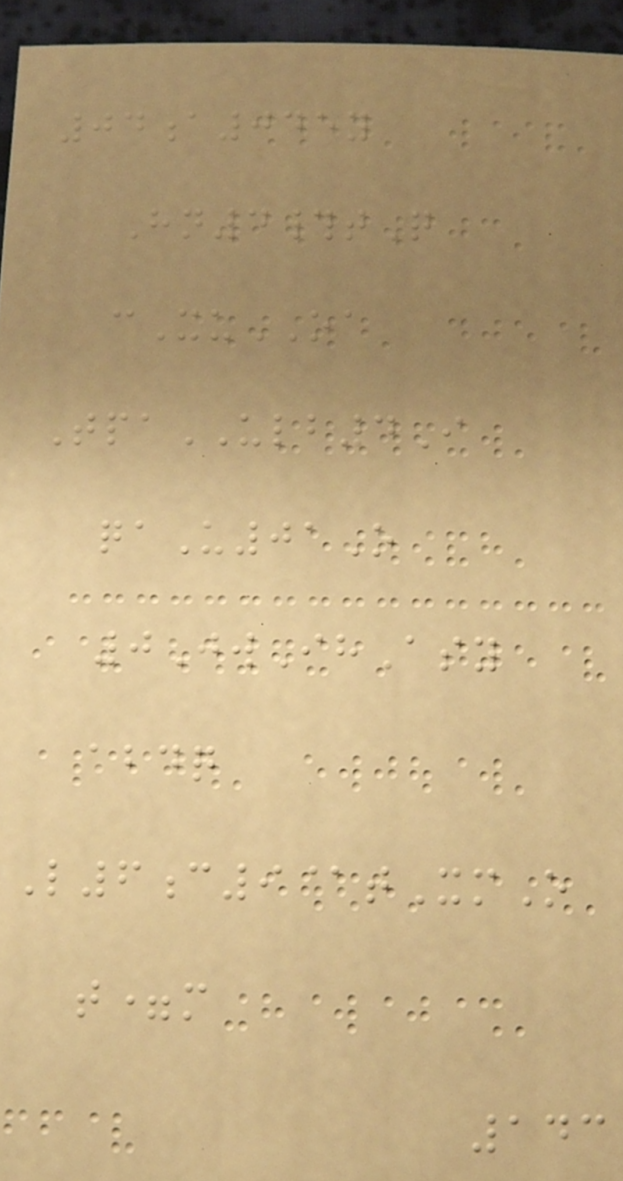04a045y
Hn4#tQ
cXuOA
TpaULB4I
qaU01O
0JwIhAsy
abdq
L6c9@tXmO
t=m
143
